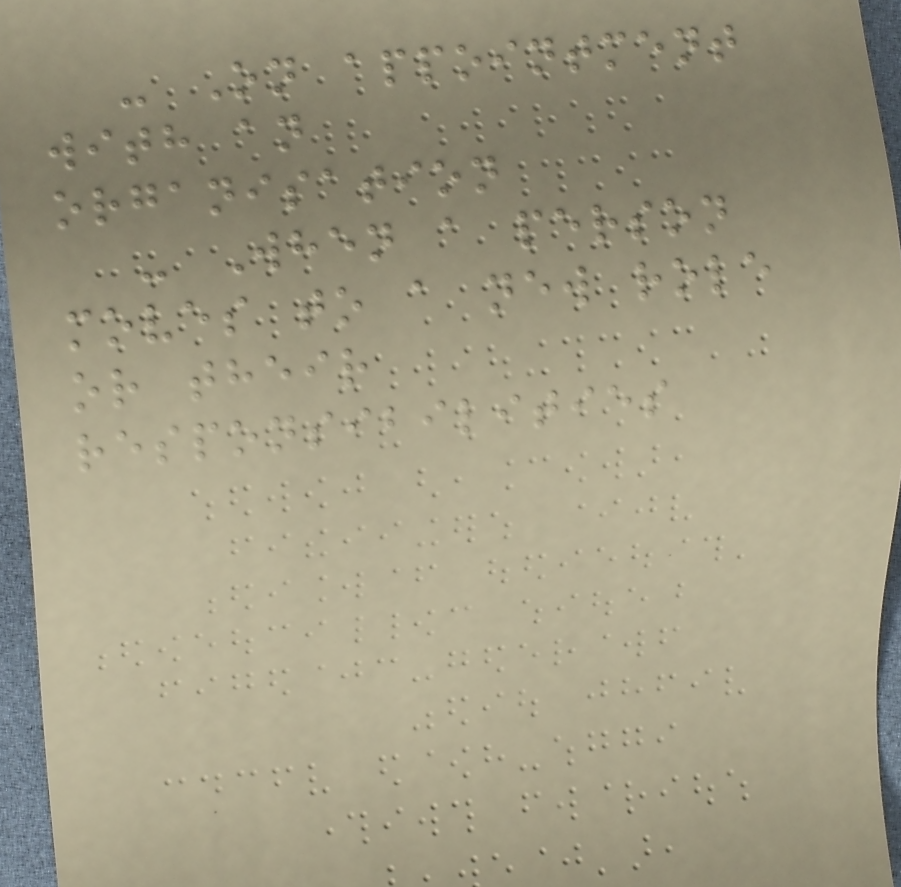- On appointment
with an
organisation
- When a person
moves to a new role
or their
responsibilities
